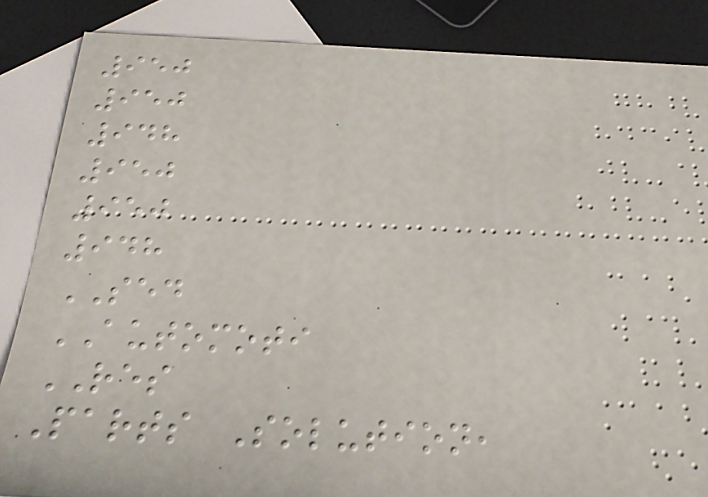950
950
948
950
950
948
SED
AUTOMOTI
RES
Parts Solution,
